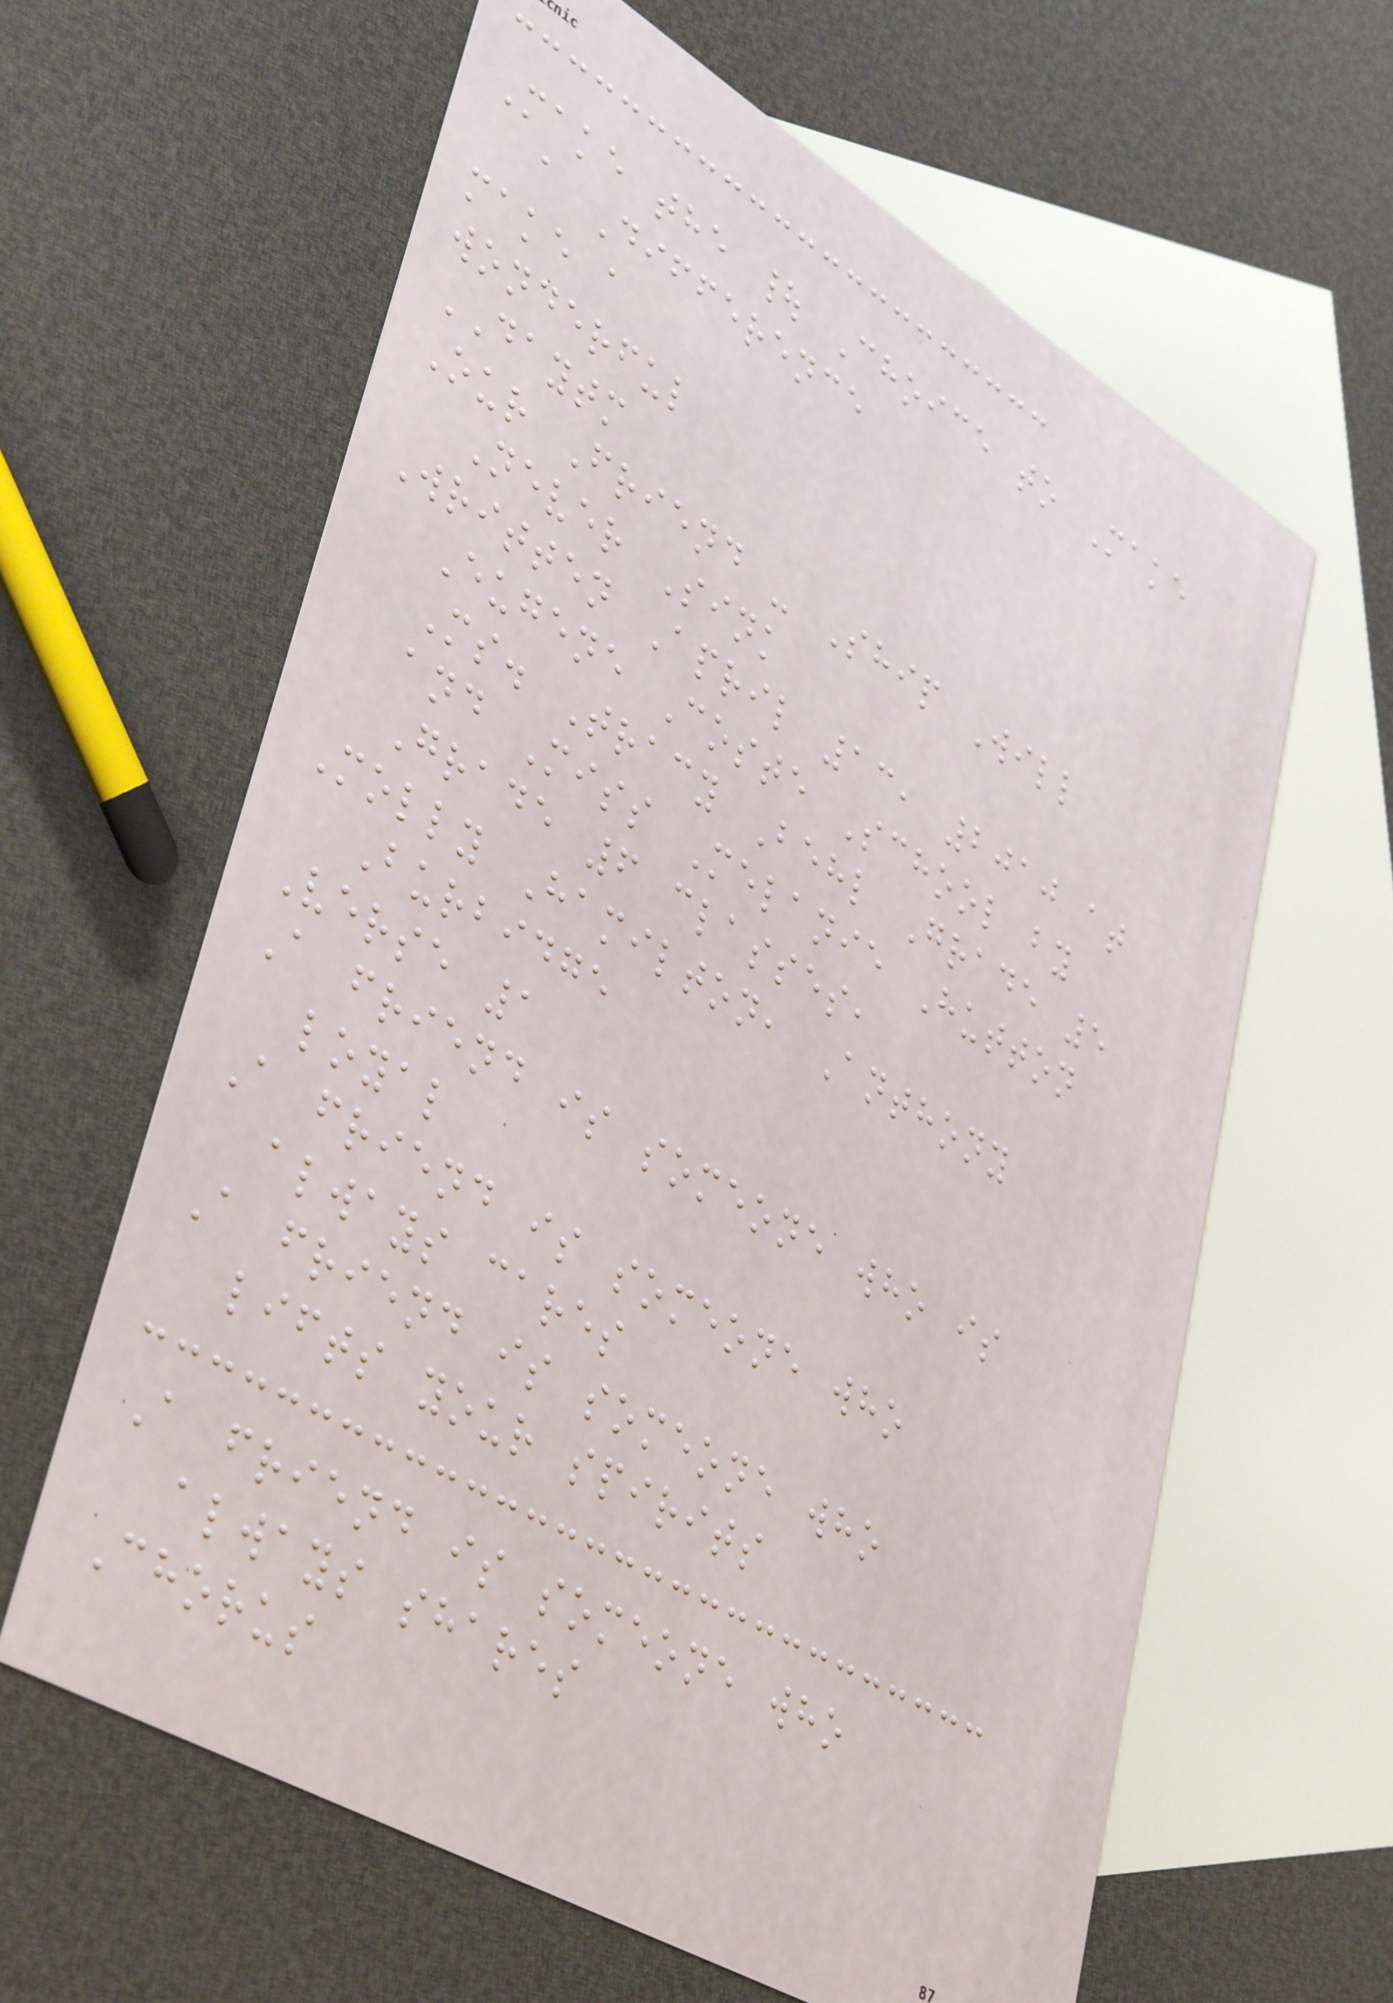Make the | Choice to Make
a Difference
make a
wonderful
DAYTM
Our Friend - Ship Will
Never Sink
Written April 13, 2010 at
Eugene Coste School by
Ms. Tracy Behl Grade 5
and Miss Melanie Hutton
Grade 6 classes,
Molly Hamilton, Anthony
Burbidge
Verse 1
A friend is someone who is
loyal
A friend is someone who
always cares
A friend is someone who
lifts your spirits
A friend is someone who
always shares
Chorus
